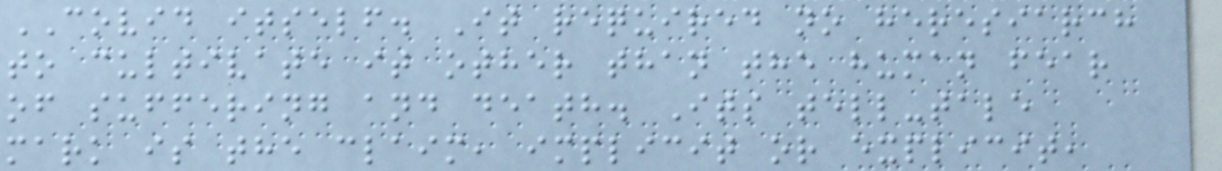COVID itself. It required no heresiarch
to cultivate it other than the human fear
of suffering and death. Its tell-tale
mark is the claim, implicit or explicit,
